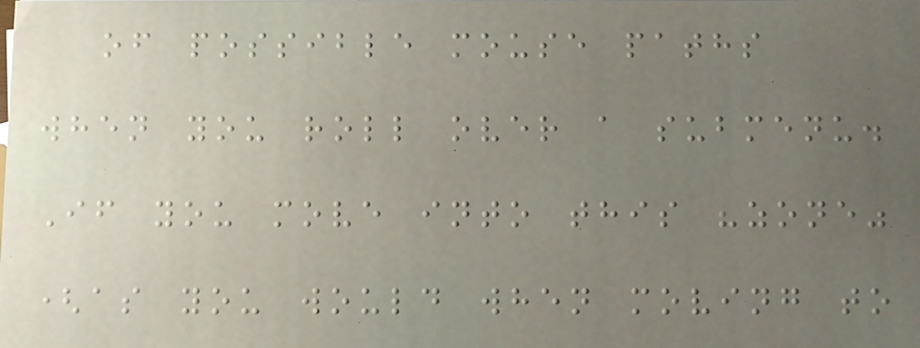of possible mouse paths
when you roll over a submenu.
If you move into this "zone"
(as you would when moving to
